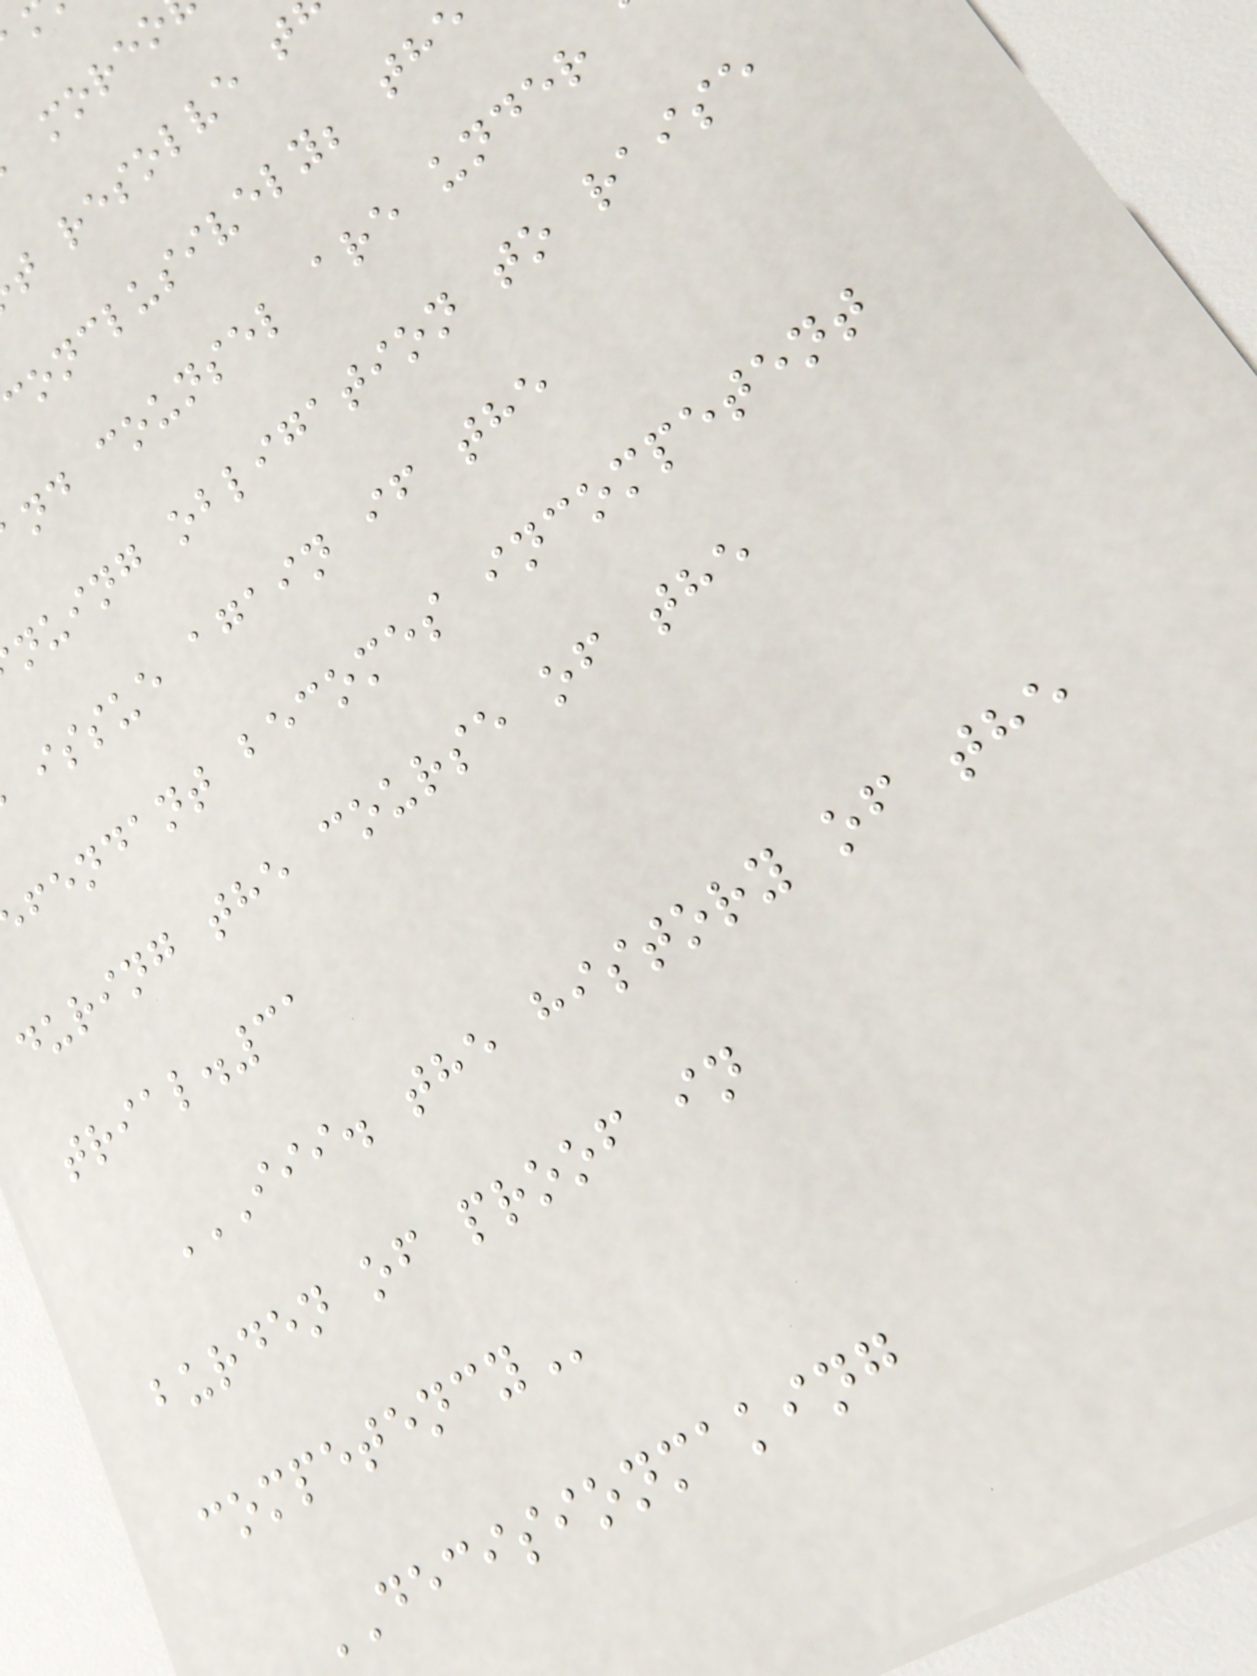t resolve t
conclusively; th
nd counsel are under
nuing obligation to raise
issue again if the
fendant becomes incompetent
during the course of the
trial.31
III. THE HISTORY OF THE
burden of proof in
DECISIONMAKING
